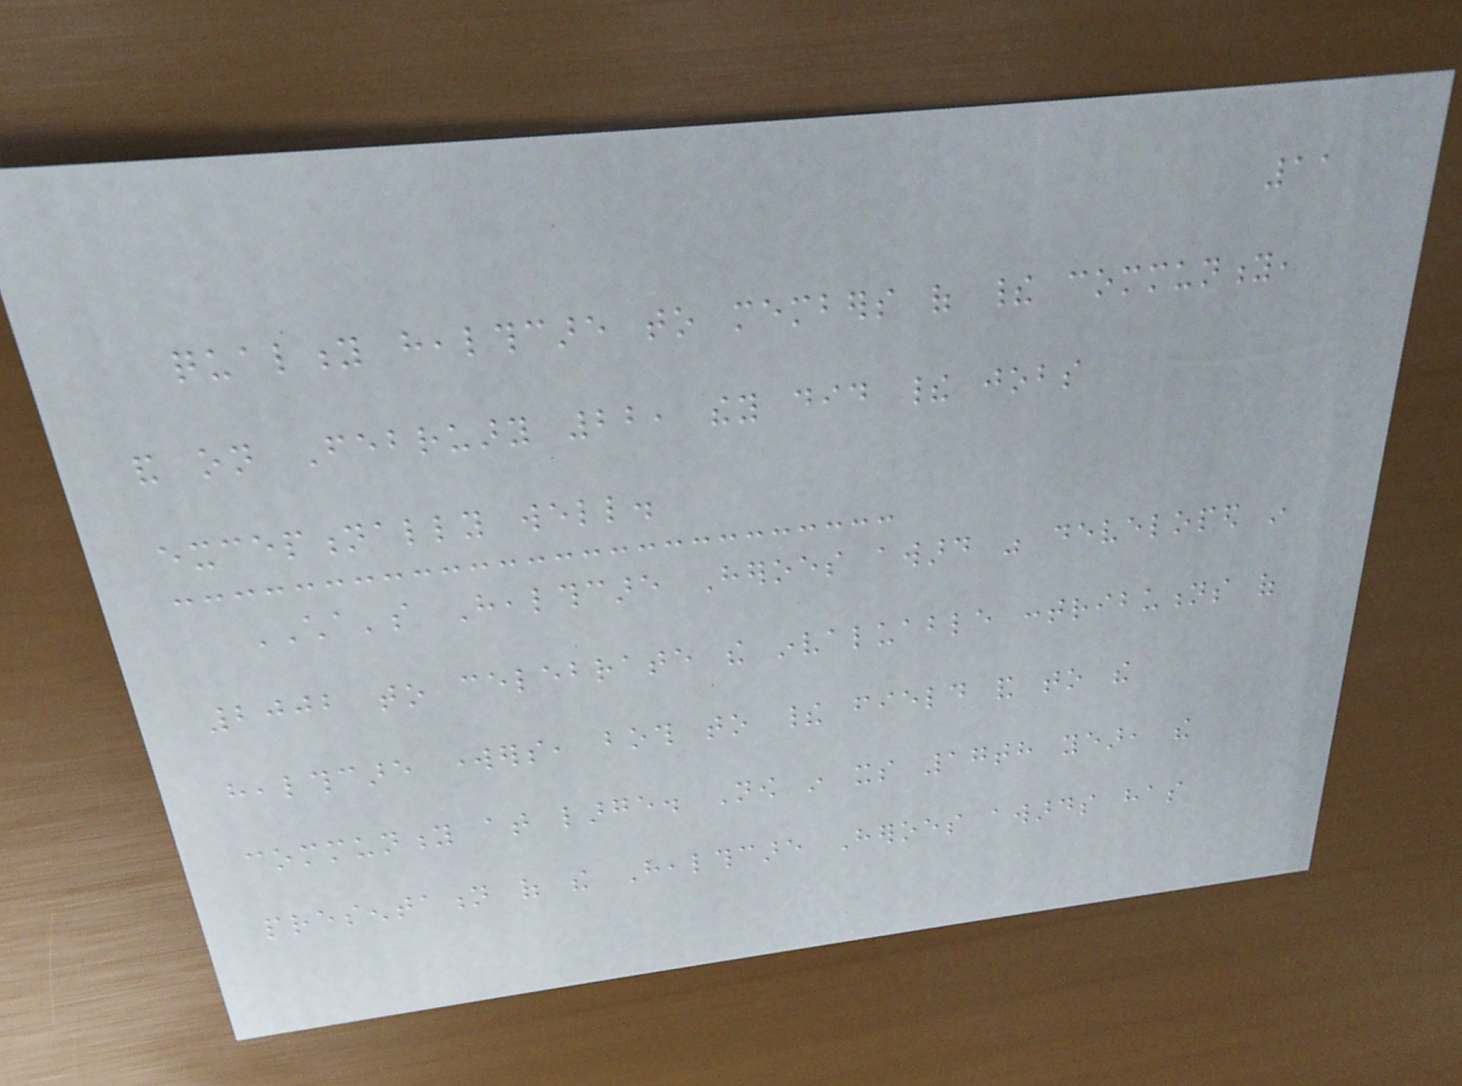11
quality healthcare to members of their community,
and on February 22, they did their jobs
exceptionally well.
CHA's Healthcare Heroes award was developed in
2002 to celebrate the invaluable contributions of
healthcare workers, both to their field and to the
community at large. Now in its 17th year, the
presentation of the Healthcare Heroes awards has
